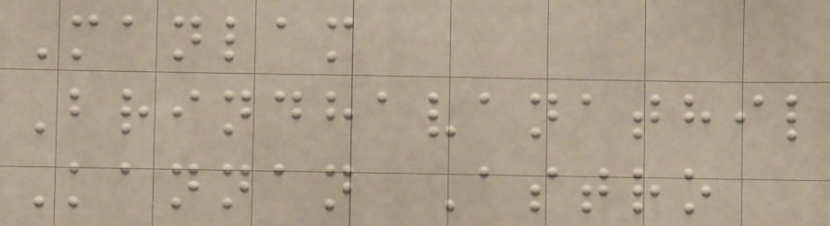Manlam
Brindhavanathil
Kannan Astro
